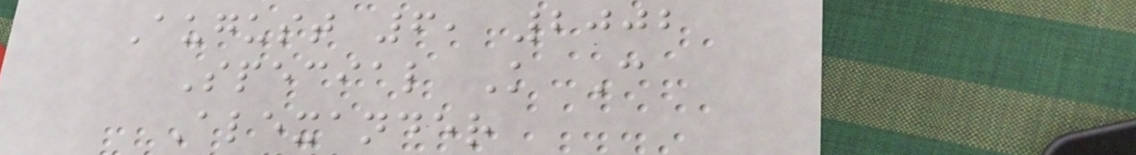August 6, 2002
Special K C
Alexander
